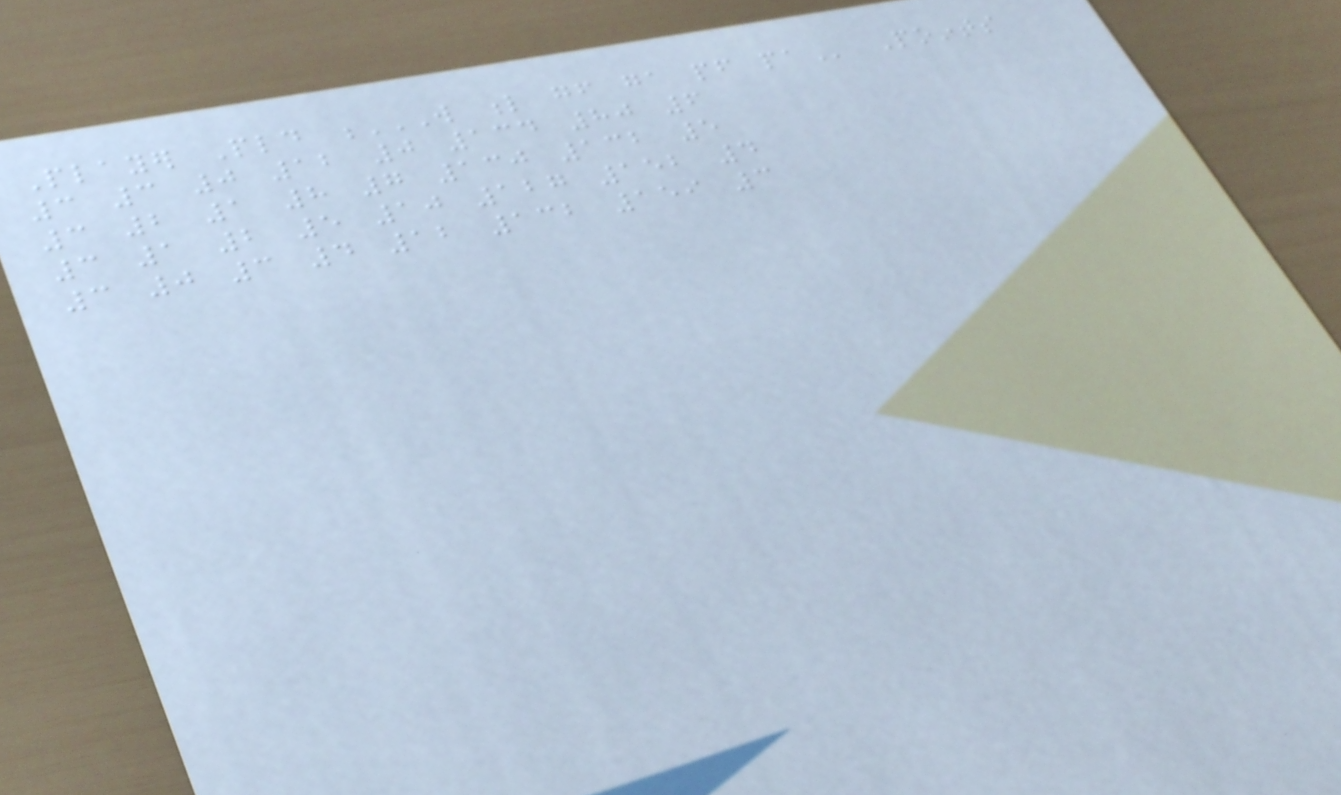Player Pld W L GF GA PF PA Points
3 3 0 12 0 134 80 6
3 2 1 8 7 130 132 5
3 1 2 5 10 127 152 4
3 0 3 4 12 132 159 3
